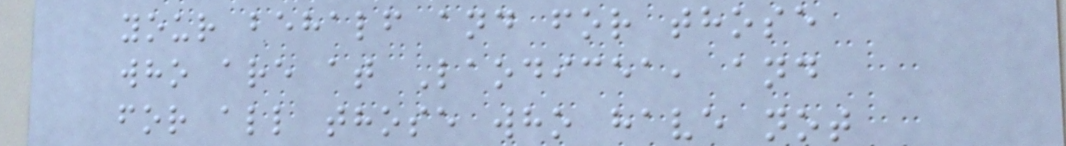your behalf and for those
who are at Laodicea, and
for all those who have not
